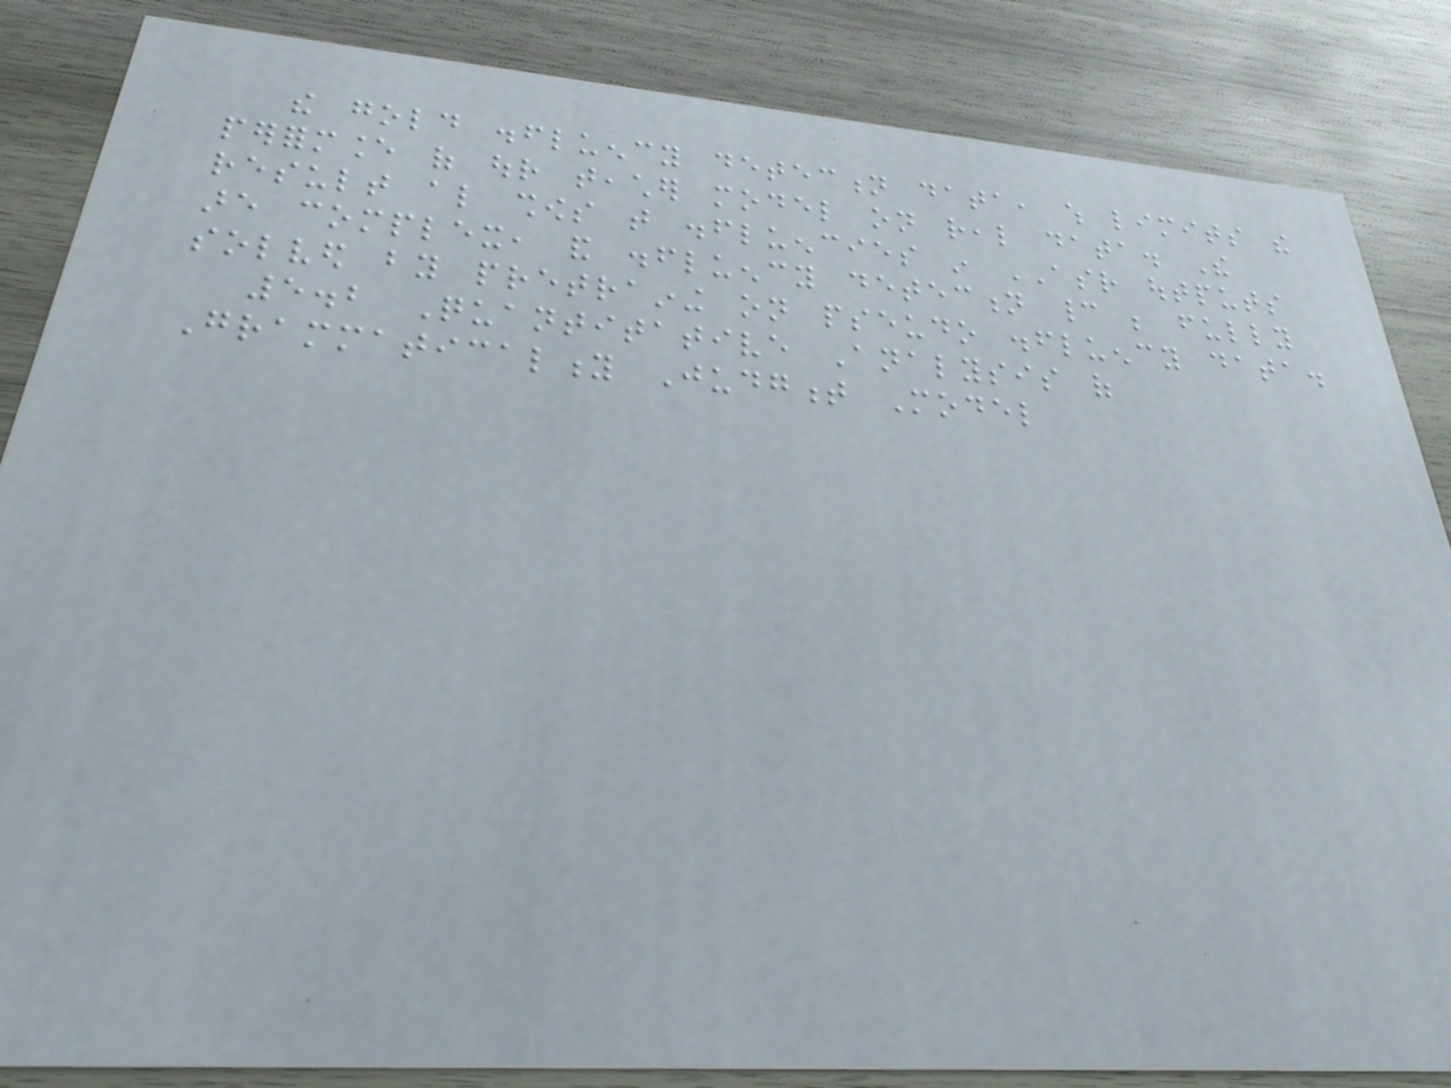the gold disfluency detection data, which limits the
performance of our teacher model on real data. The
result also shows that disfluencies in ASR outputs
are complex, and disfluency detection cannot be fully
solved by pretraining on pseudo disfluency data.
5.2 Quantitative Analysis of
Grammaticality Judgment Model
